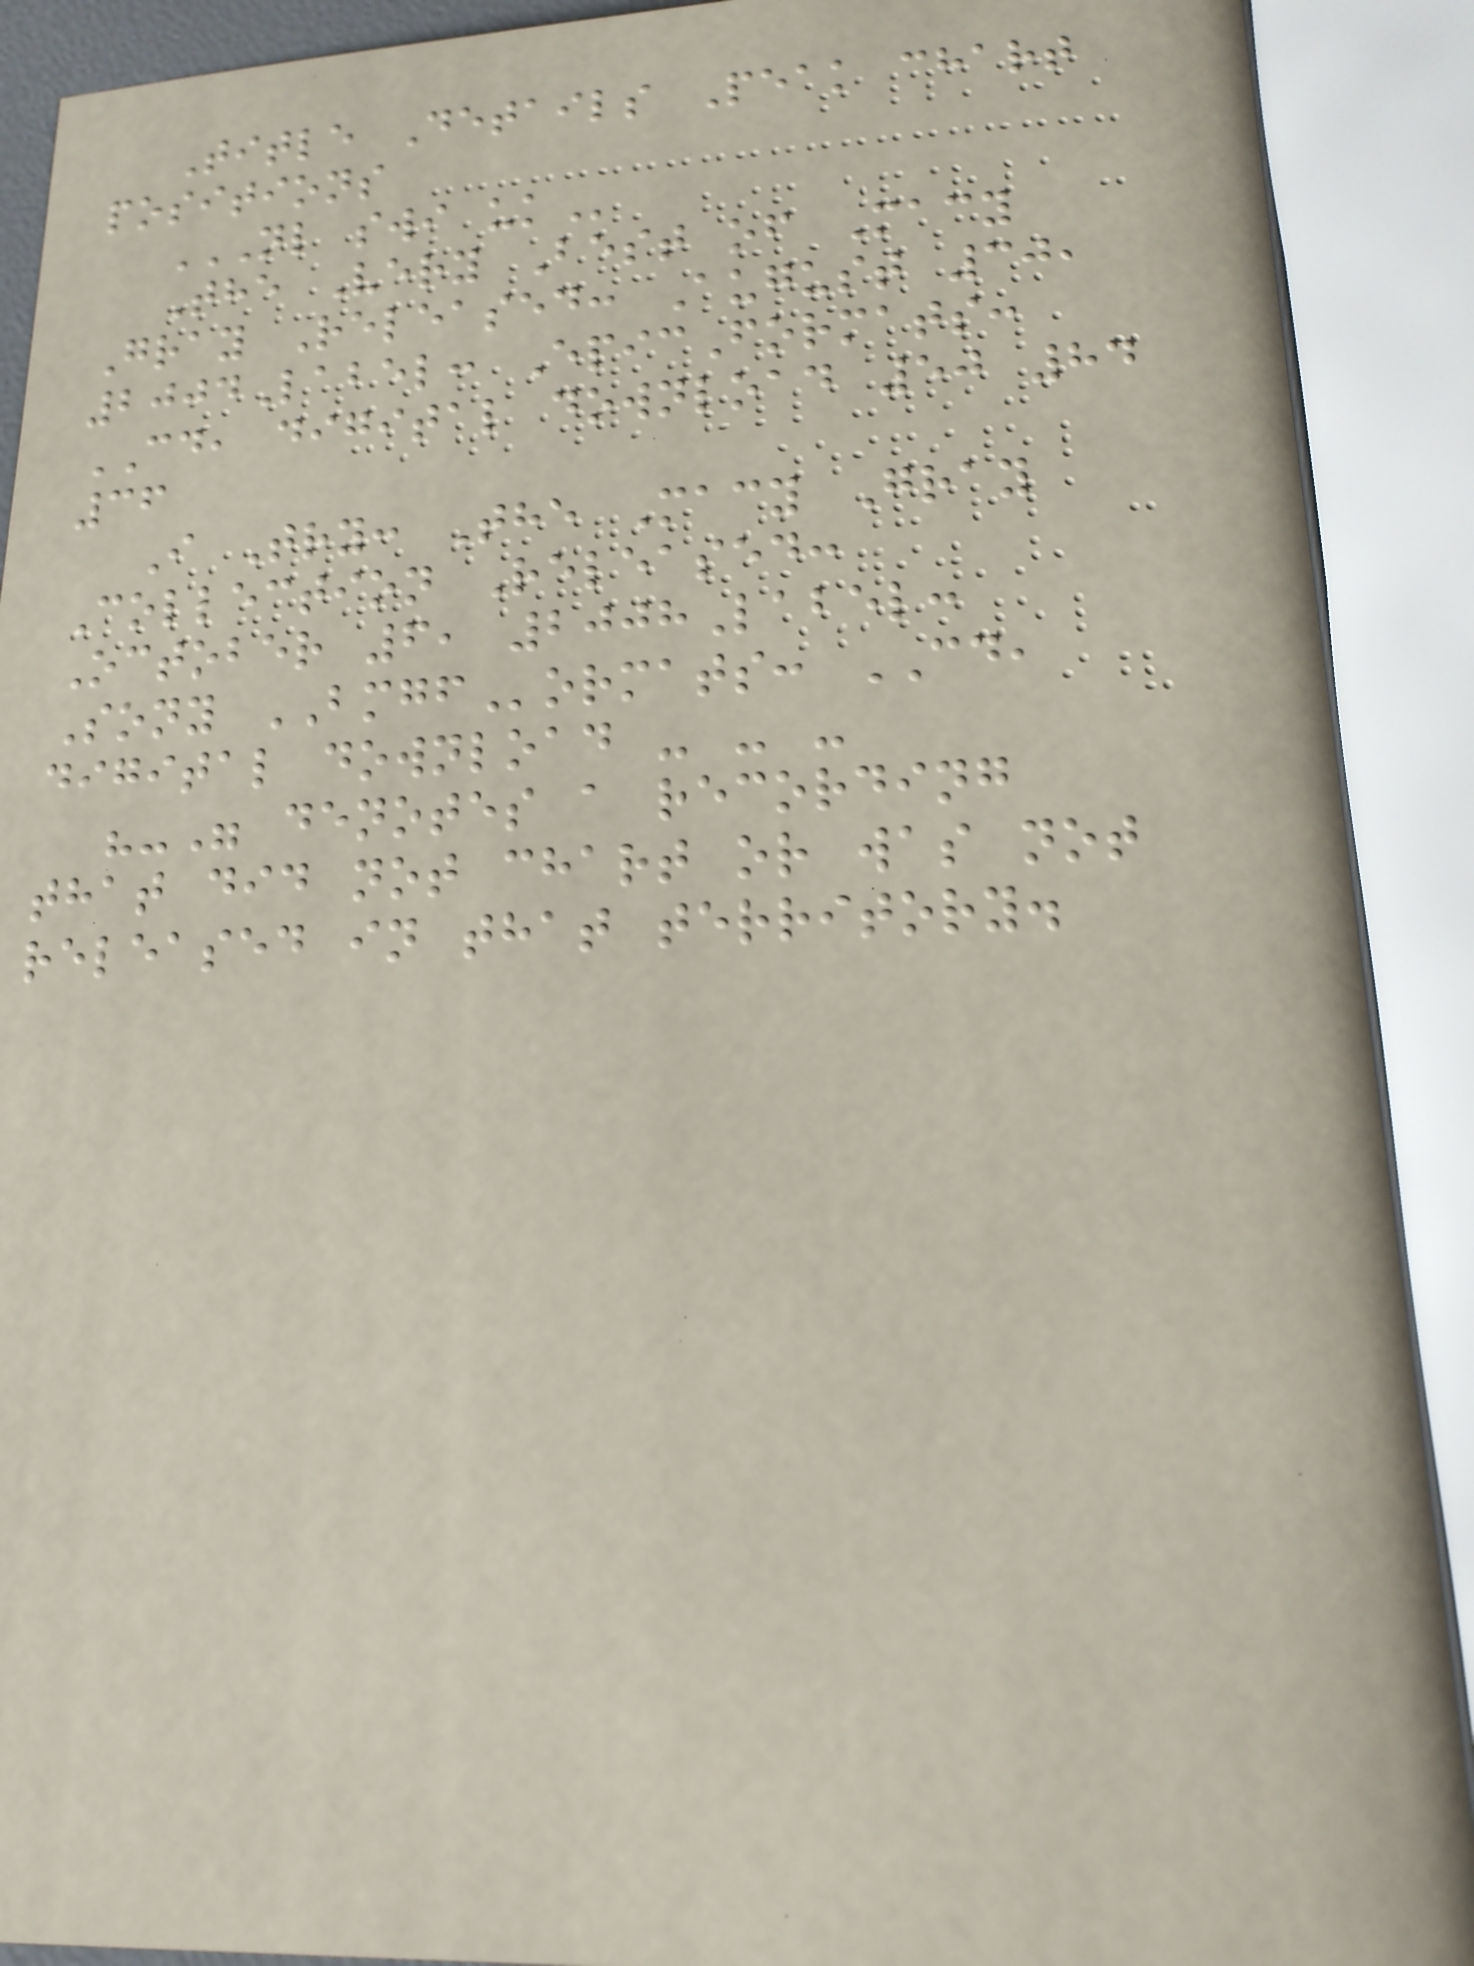Title Details Peak chart
positions
NL SWI UK
The Very Best of Macy
Gray Released: August 30,
2004Label: EpicFormats:
CD, digital download 50 84
36
I Try: The Macy Gray
Collection Released:
October 6, 2008Label:
Sony BMGFormats: CD,
digital download - - -
"-" denotes a recording
that did not chart or was not
released in that territory.
